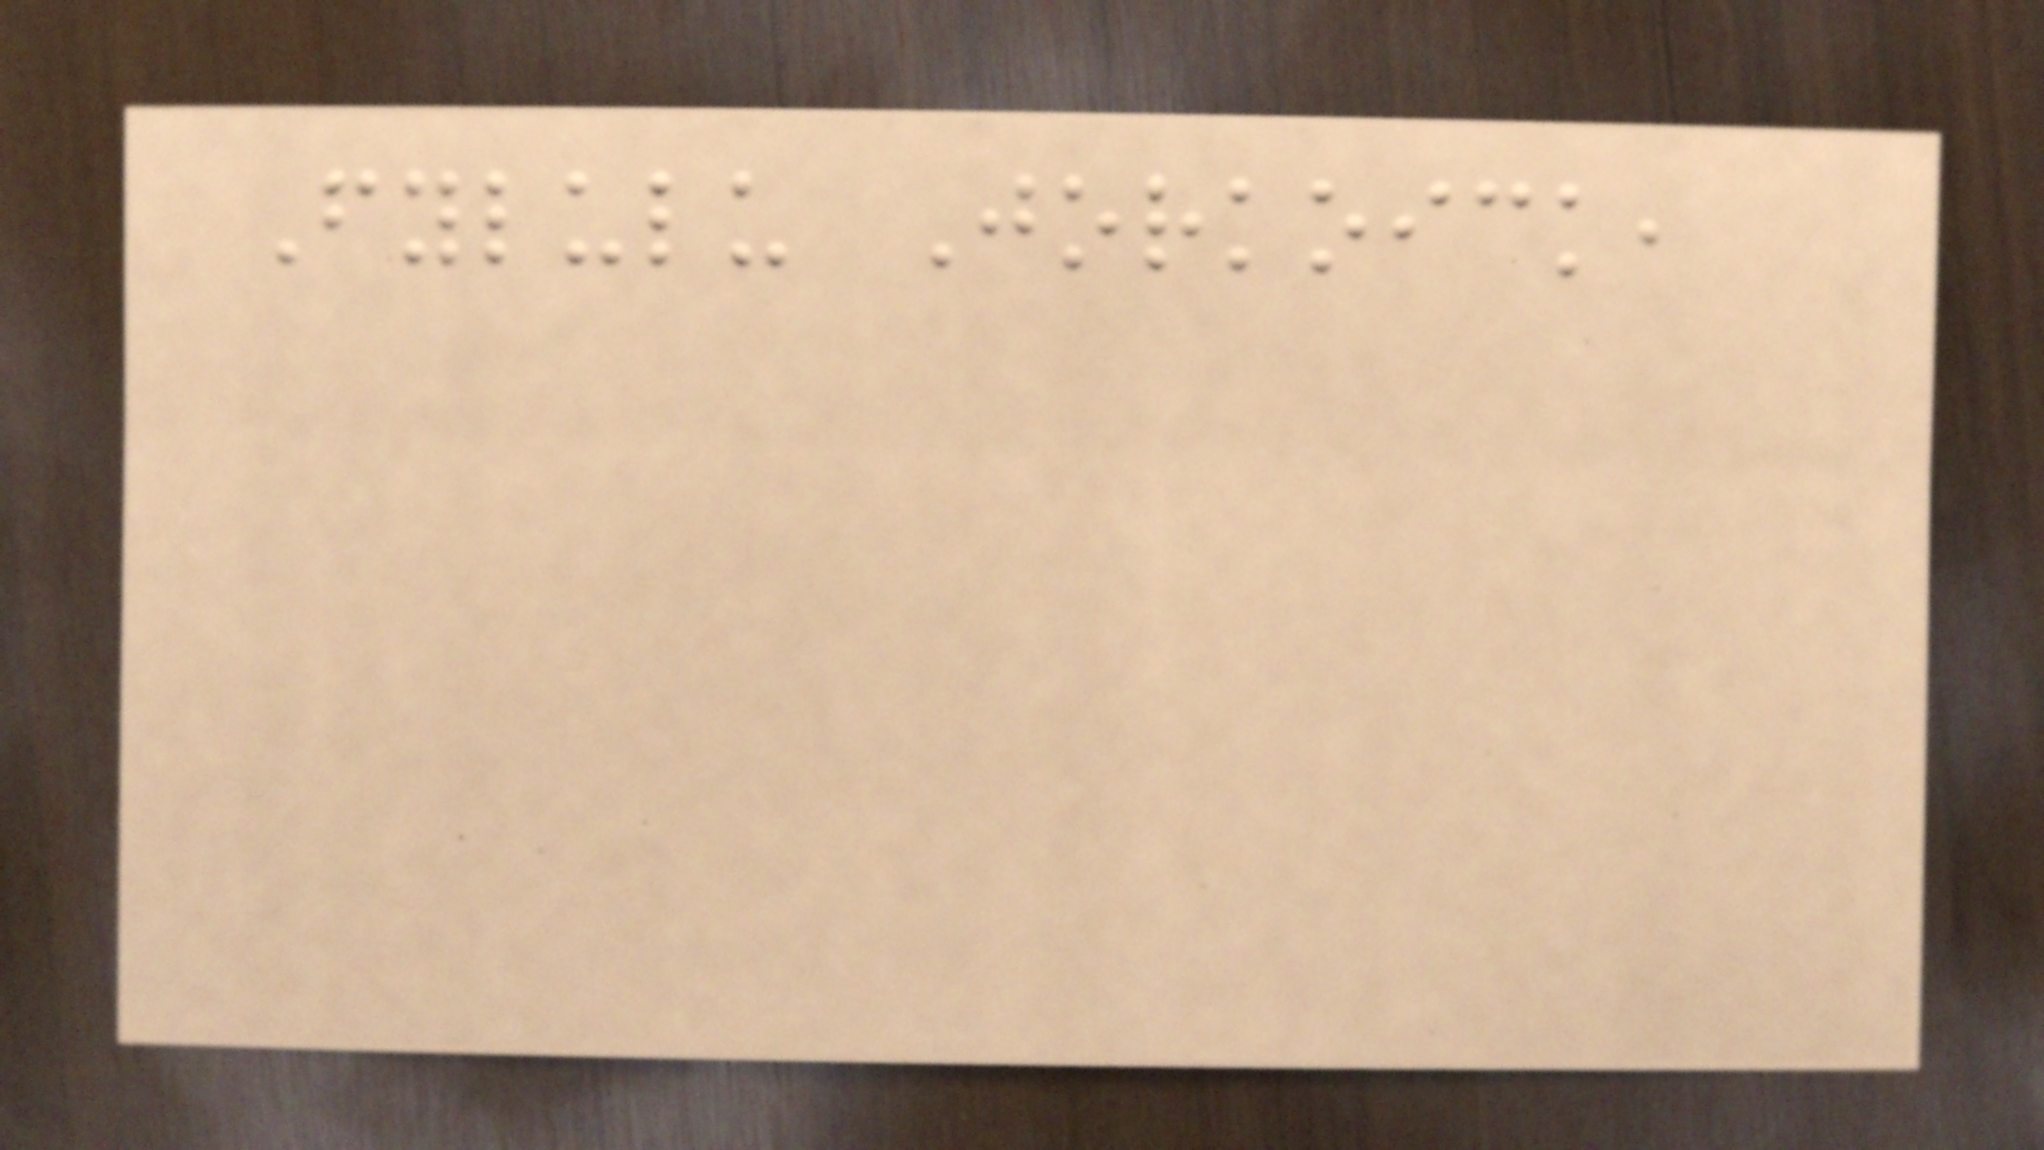Fylulu Jorkoick,
